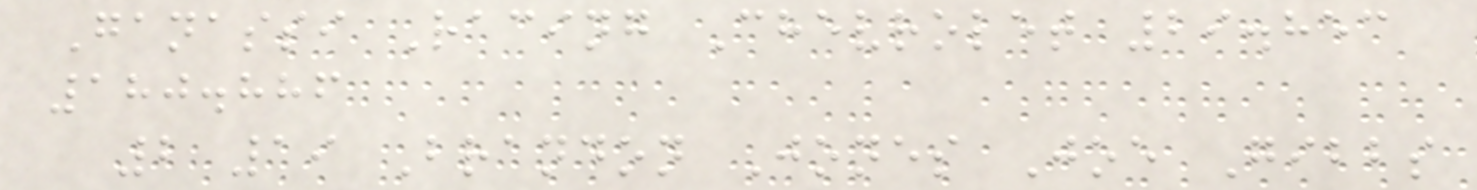Ganassi Racing Chevrolet 29.853
180.886
2 19 Brandon Jones Joe Gibbs
